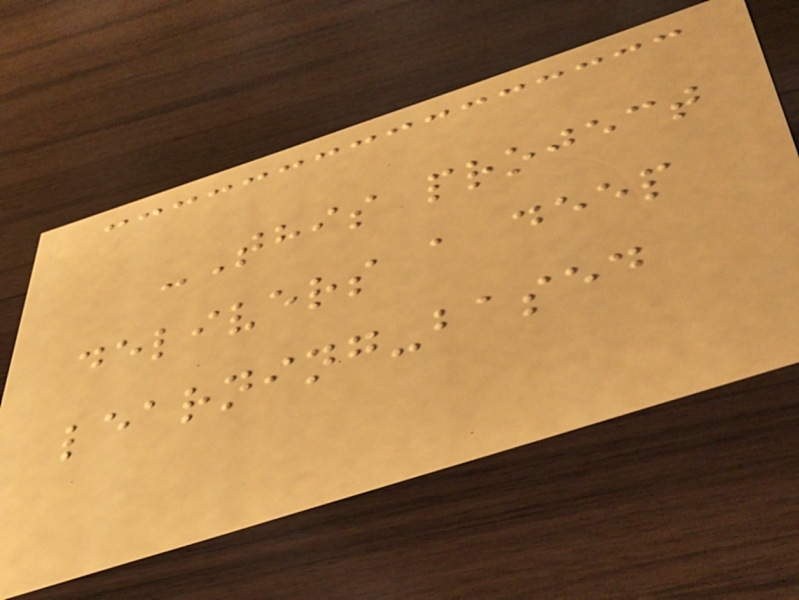-This project
delivers a deep
learning-based
